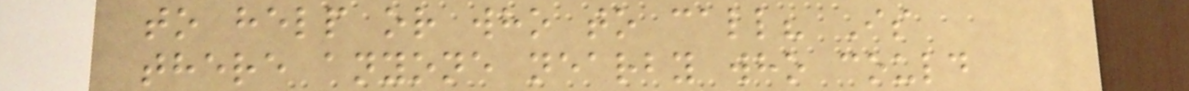to help or who to call? Is
there anyone nearby who could
